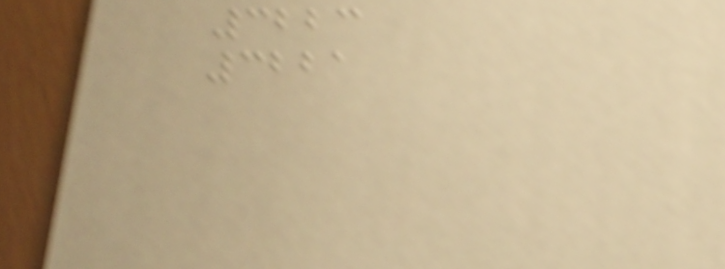3223
3221
